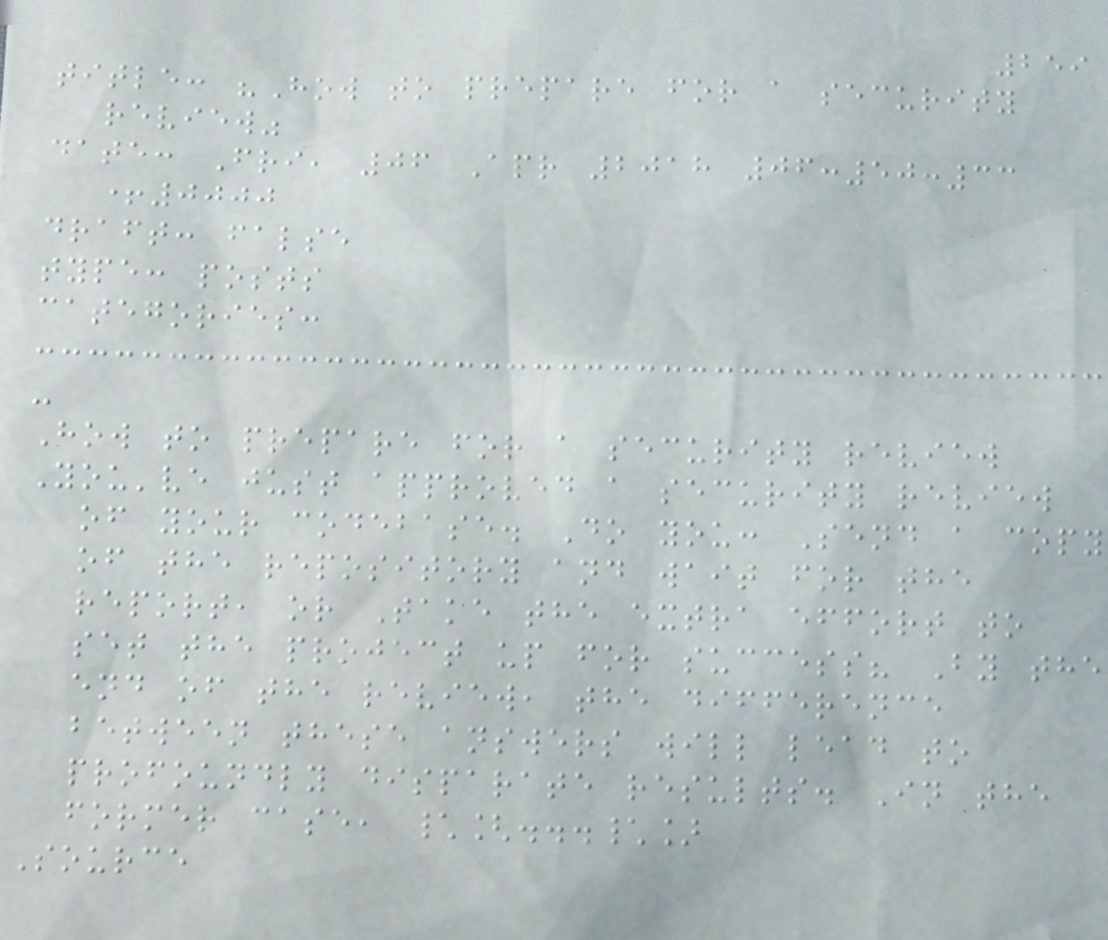259
title: "How to prepare for a security
review"
date: Fri, 06 Apr 2018 06:50:33
+0000
draft: false
type: posts
categories:
-
How to prepare for a security review
You've just approved a security review
of your codebase. Do you: Send a copy
of the repository and wait for the
report, or Take the extra effort to
set the project up for success? By the
end of the review, the difference
between these answers will lead to
profoundly disparate results. In the
former case, \[...\]
Source
